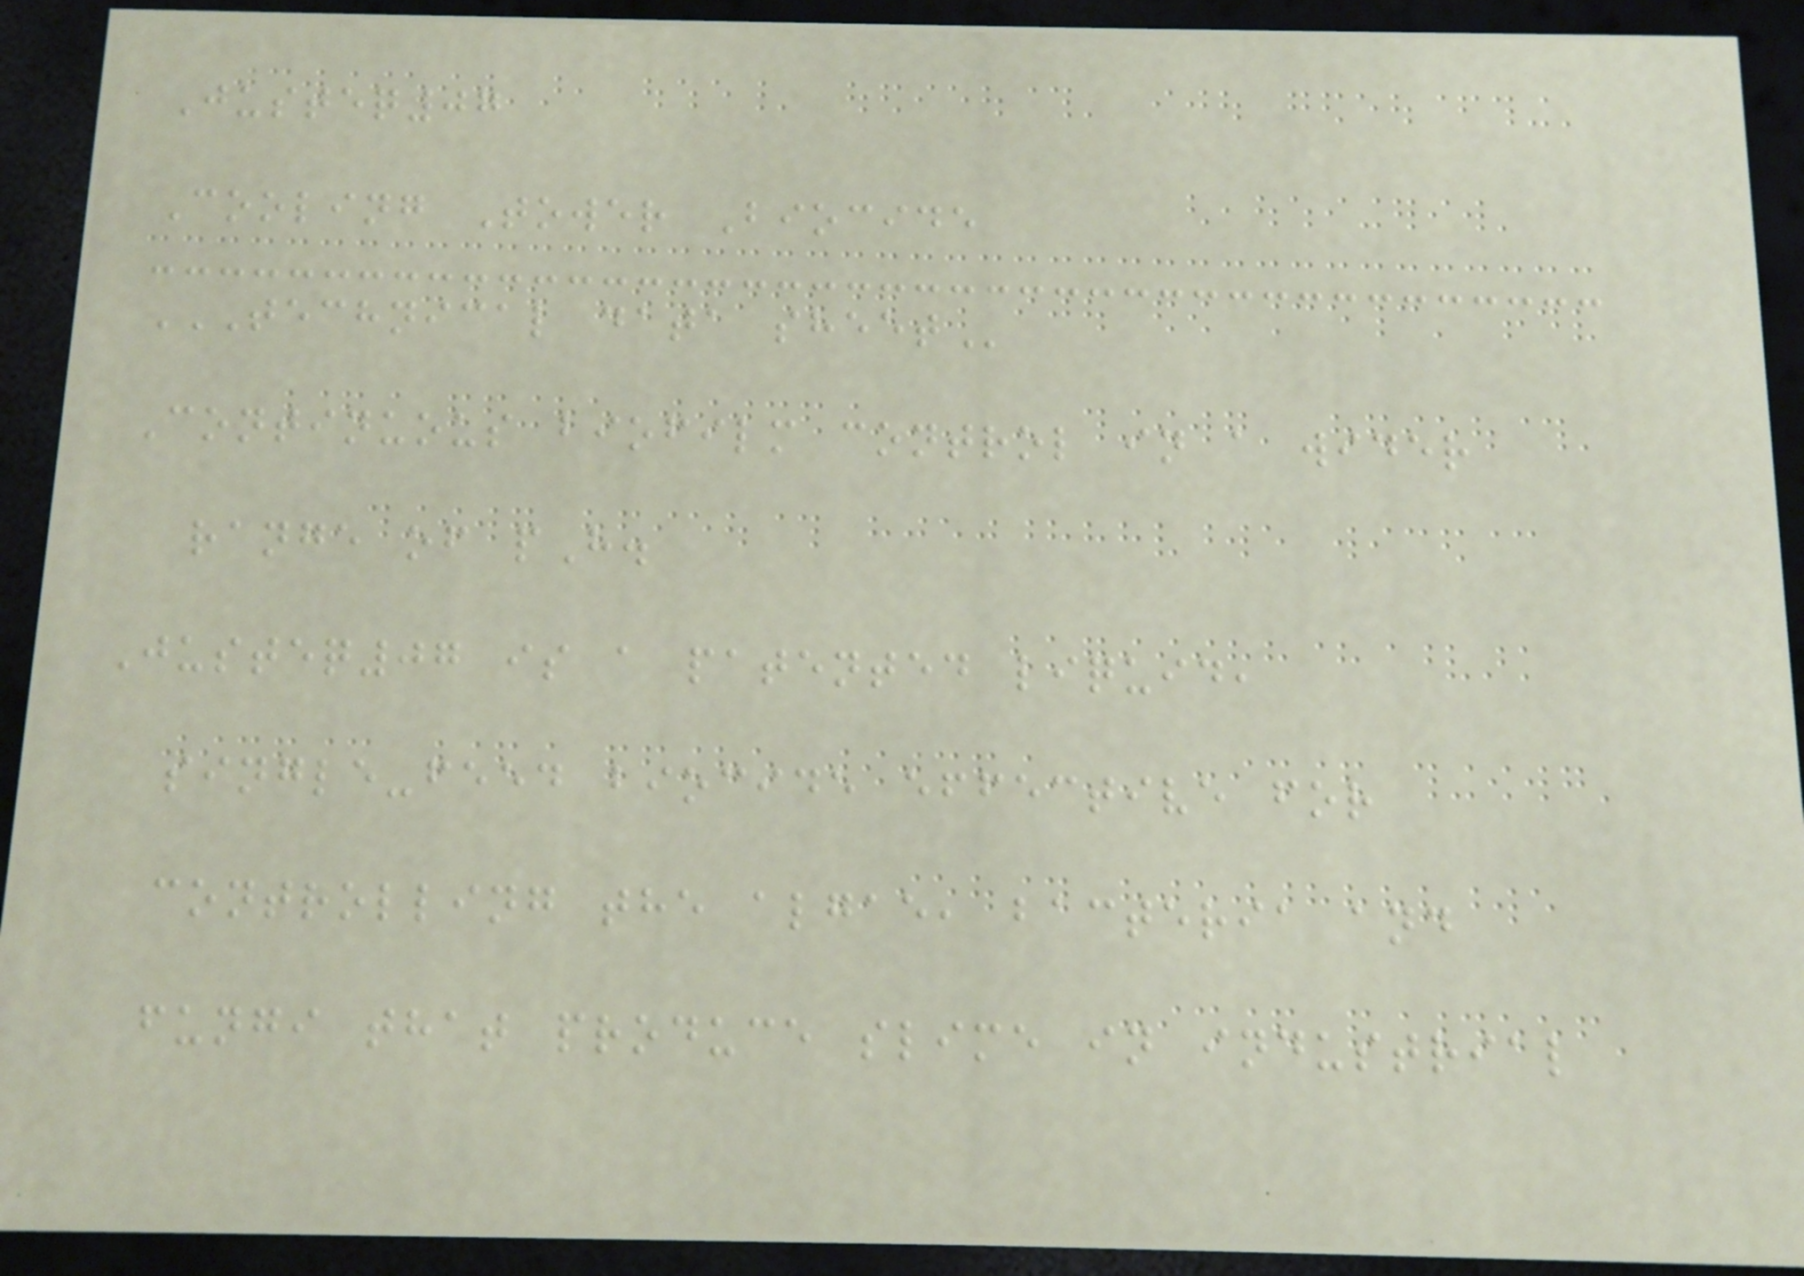Justeq07
Cooling Tower Biocide
TECHNICAL DATA SHEET
Continuous biofilm control in a wider
range of pH.
Justeq07 is a patented liquid,
single-feed biocide effective for
controlling the algae, bacteria and
fungi that produce slime in industrial
